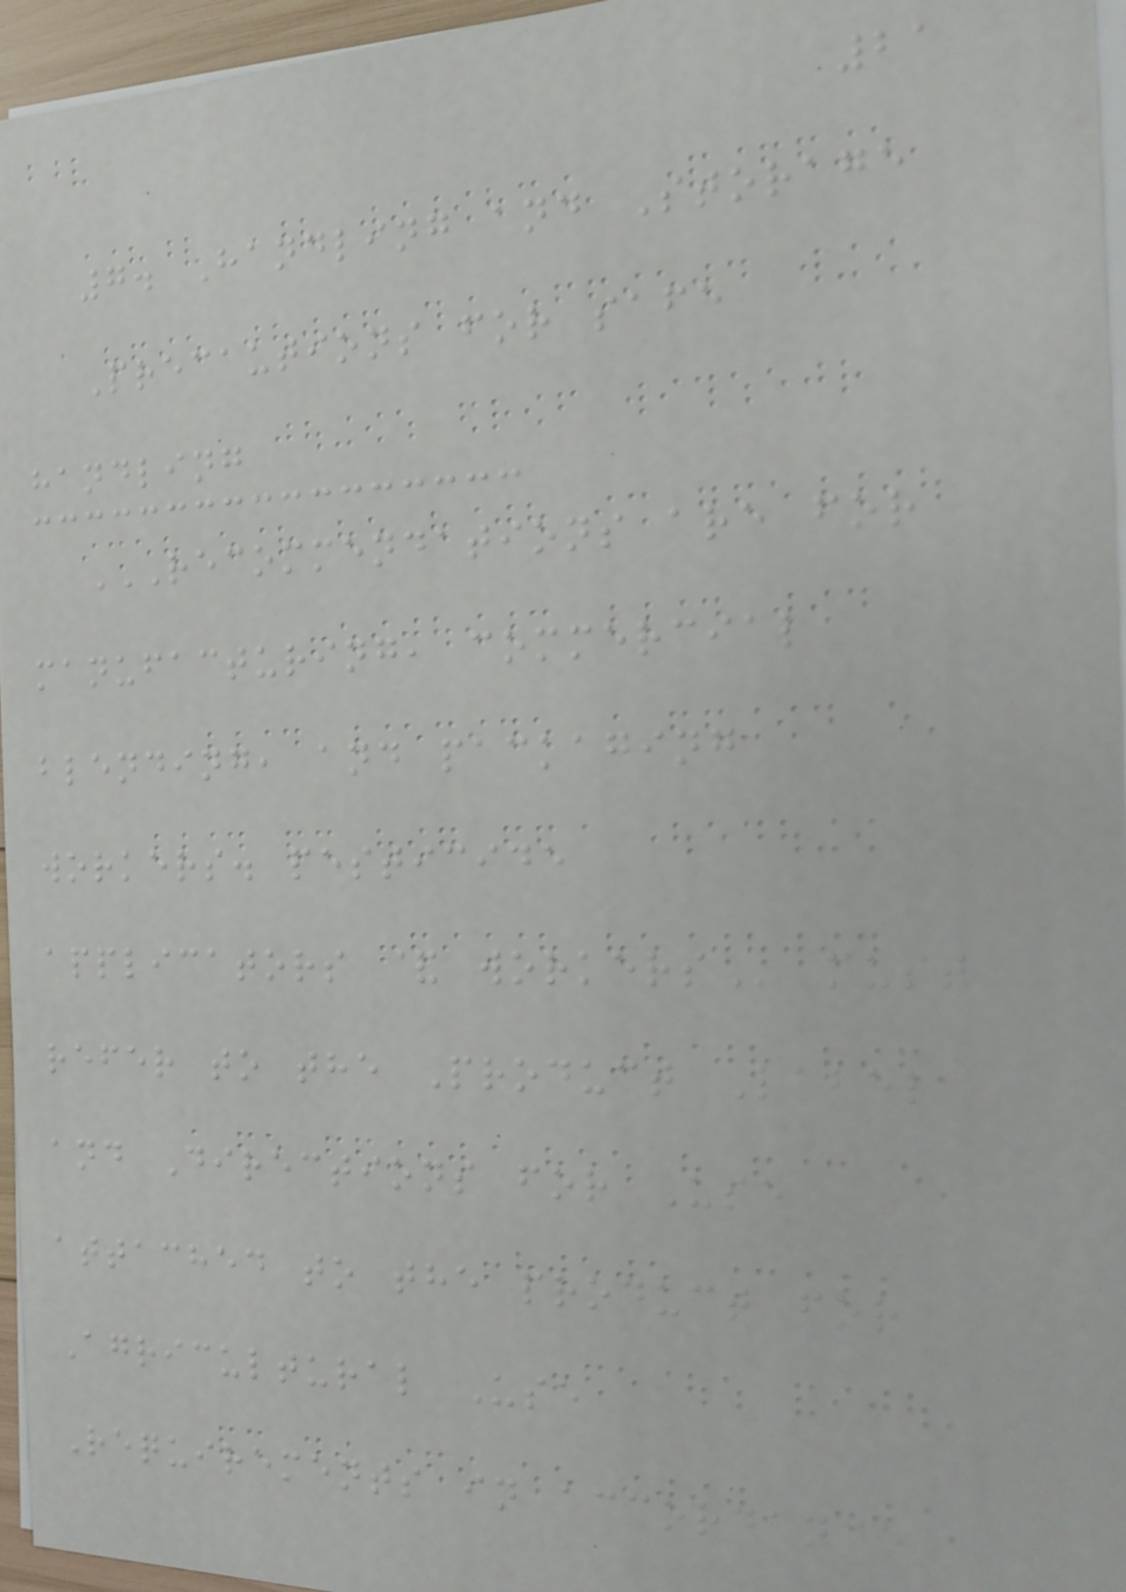21
7. Handling and Storage
Precautions for safe
handling
RECOMMENDATIONS ARE FOR
MANUFACTURING, COMMERCIAL
BLENDING, AND PACKAGING
WORKERS. PESTICIDE
APPLICATORS & WORKERS must
refer to the Product Label
and Directions for Use
attached to the product for
Agricultural Use
Requirements in accordance
